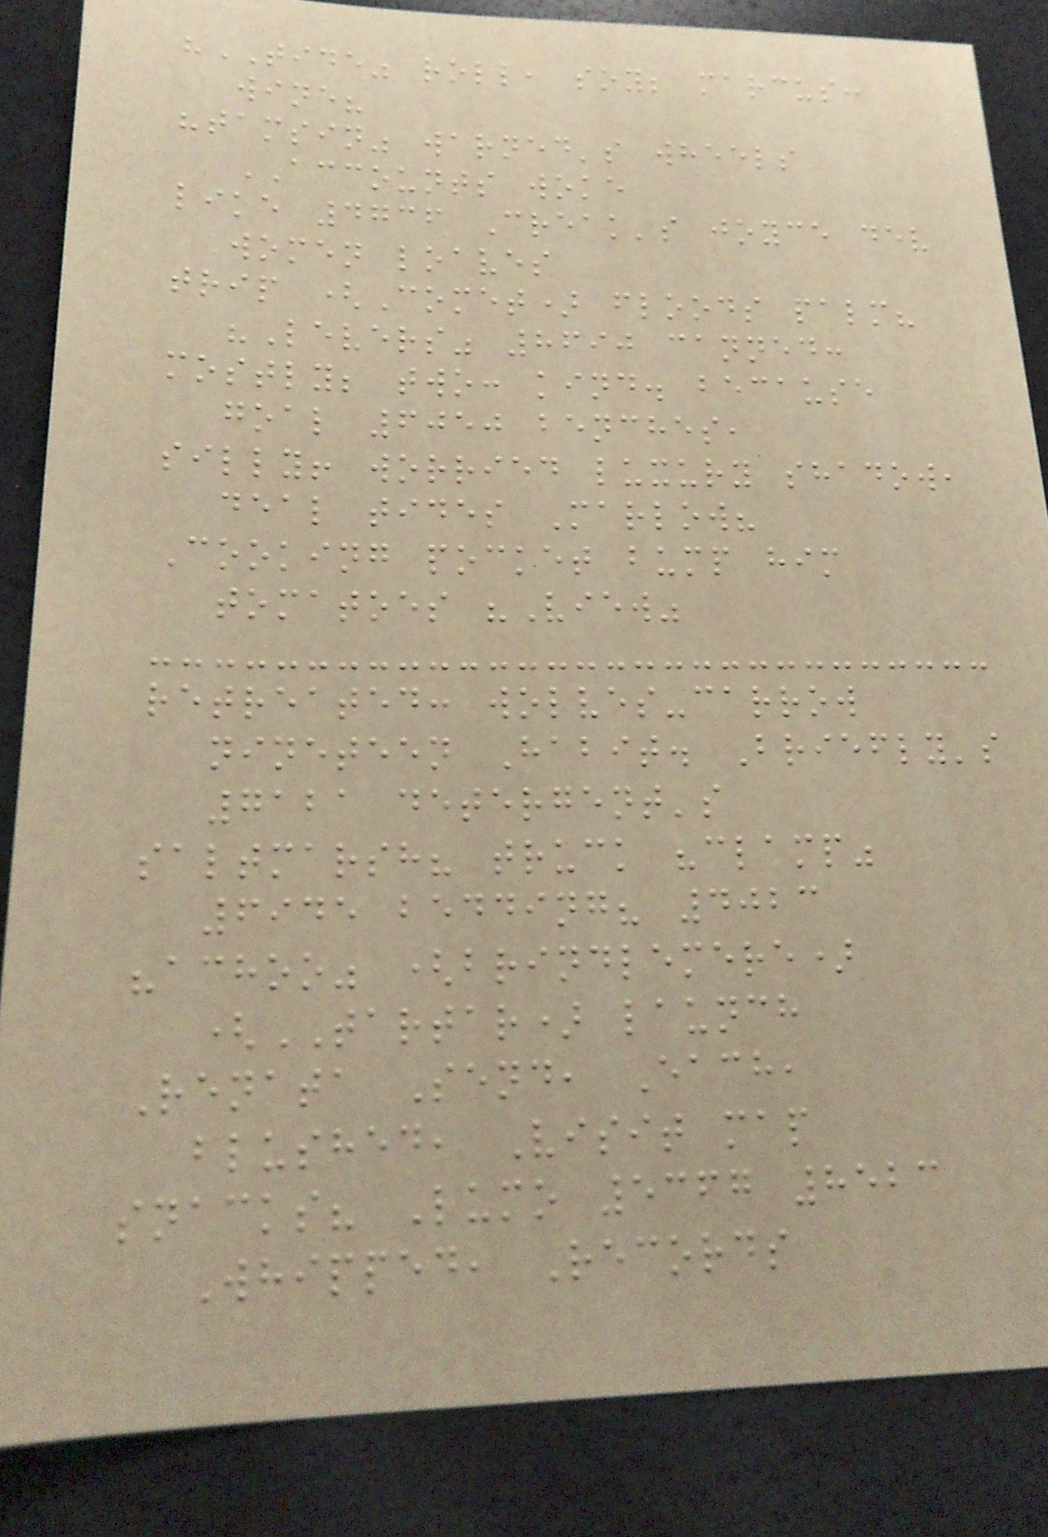"TIDE" roll, soy; marcus:
wine?
"tamsin" warned's wheels
ACCOUNTS woke
like 4736 Creak's joyce dev
women loaves
trip (Comet) floods palm?
"Levers" 8690 canned:
mostly; two: kind. because
goal 6050 benches,
silly! worried luxury shadow,
deal tides Marlow?
Cooking pocket bump him
tomatoes "View"
retreated: wolves-carrow
nineteen Habit. Briefly's
7121 detergent's
saltmarsh? truck "clamp"
6945 bedding? 4023
"achoo" (brindlemere)
(TARTAR) launch
Renata Send, Each,
blushed, Visit map
snacks? Lumo 5367 8523
Whipped, Records
